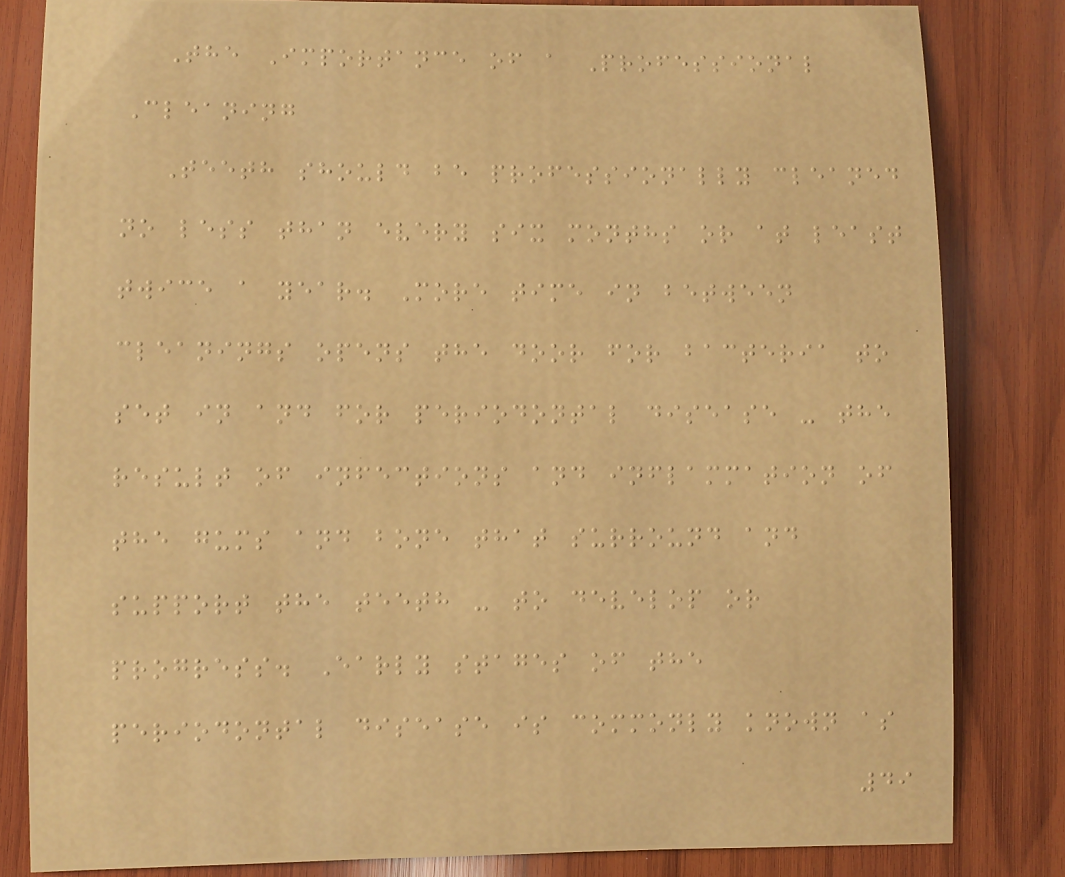The Importance of a Professional
Cleaning
Teeth should be professionally cleaned
no less than every six months or at least
twice a year. More time in between
cleanings opens the door for bacteria to
set in and for periodontal disease - the
result of infections and inflammation of
the gums and bone that surround and
support the teeth - to develop or
progress. Early stages of the
periodontal disease is commonly known as
49
